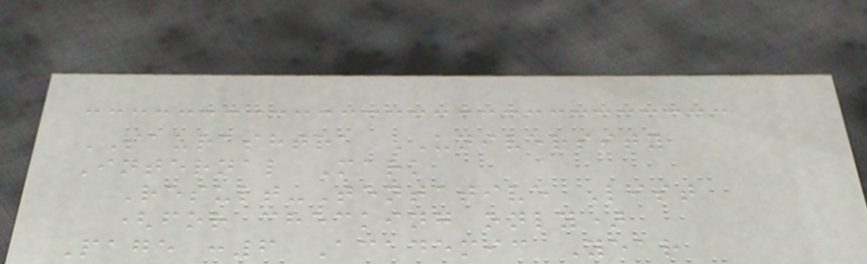SAURASHTRA UNIVERSITY
Internal Mark
Result-Tentative List
(for checking only)
Page :6 Academic Year
